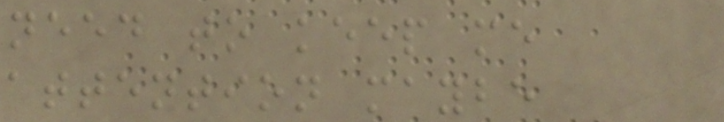need to keep me
attention maybe
